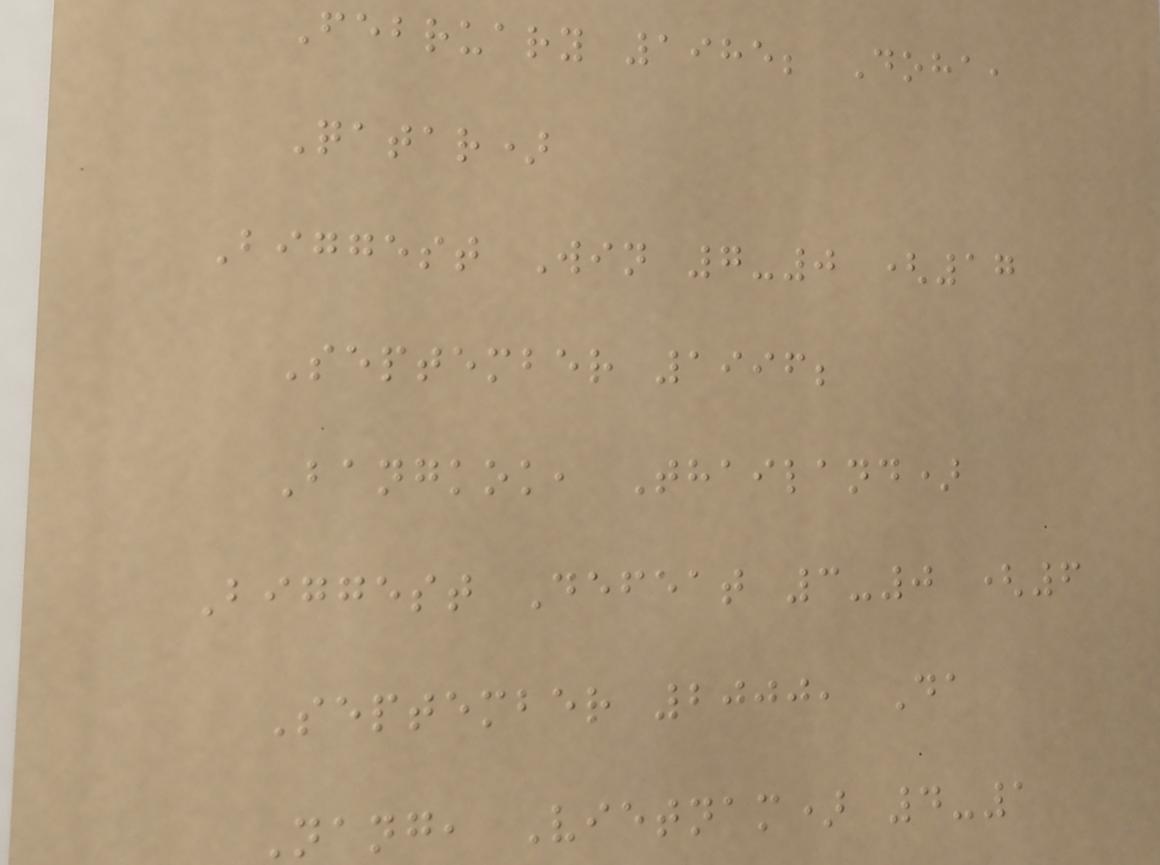February 1985; Doha,
Qatar)
Biggest Win 7-0 (17
September 1996;
Bangkok, Thailand)
Biggest Defeat 3-0 (6
September 2000, Da
Nang, Vietnam) 4-1
